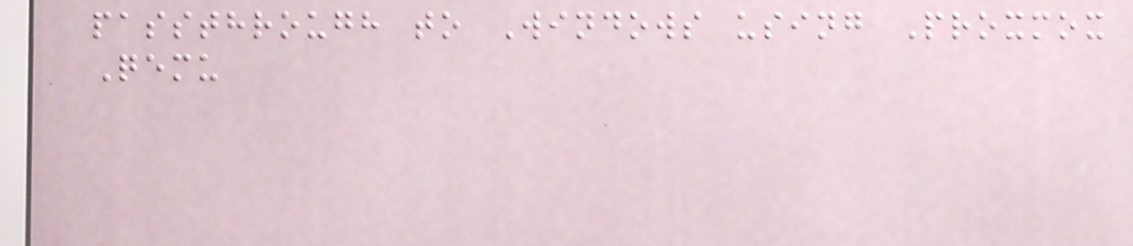passthrough to Windows using Proxmox
Qemu
